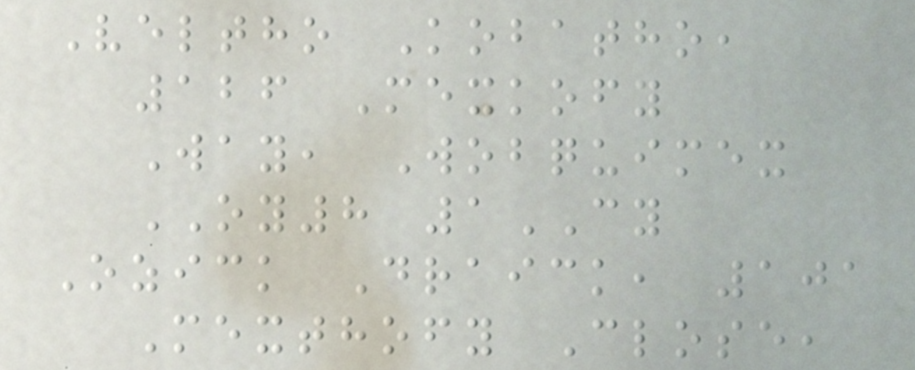Veltho Kobatho,
126 Mexkofy
Way, Wobquimex
OY8 1CY
Ozick Draick, 101
Mexthofy Close,
